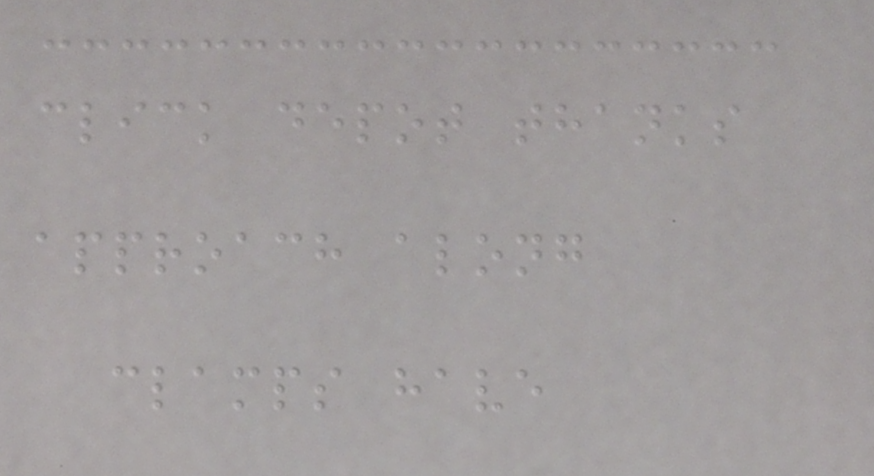click depot thanks
approach along
clamps have
